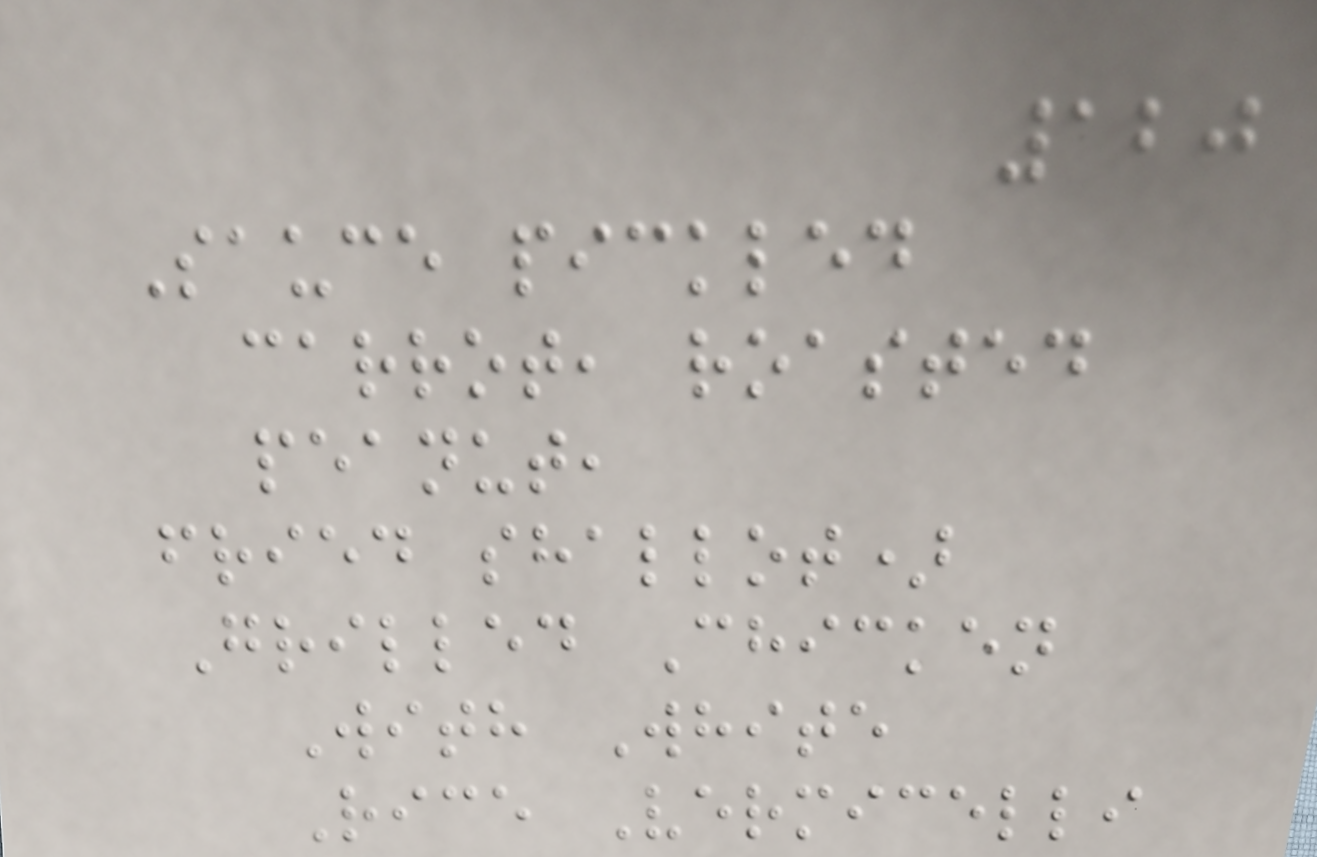120
Sauce pickled
carrot, roasted
peanut,
fried shallot)
Grilled Chicken
With White
Rice Vermicelli
